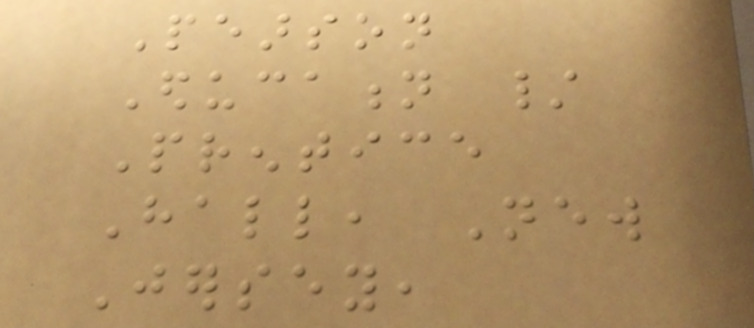Pearson
Education /
Prentice
Hall, New
Jersey,
